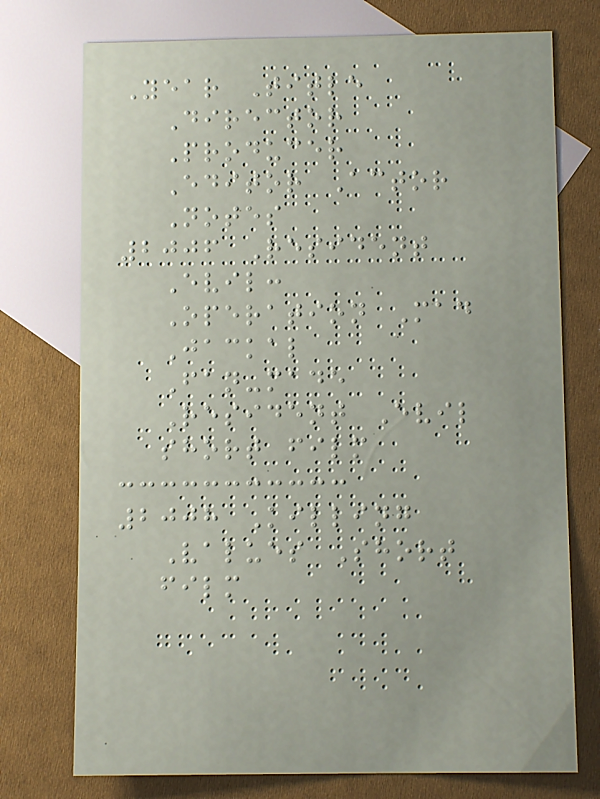Year Title
Director
Producer
Editor Actor
Notes
2006 Resident
Evil:
Operation Mad
Jackal
Fan-made
Resident Evil
short film
2008 Killing
Values Short
film
